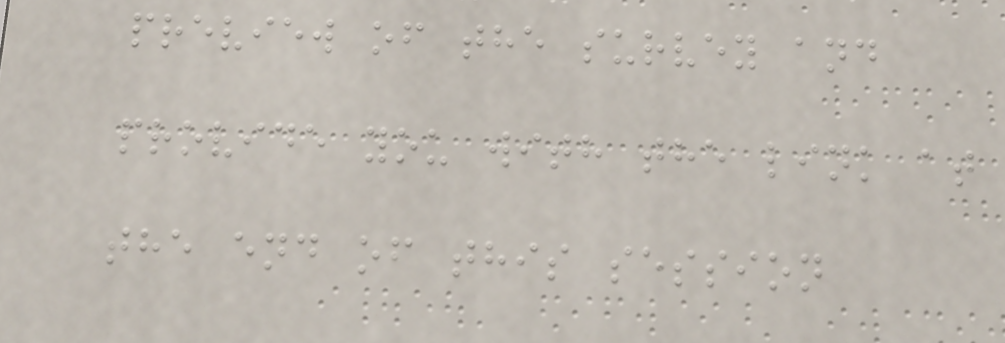preview of the survey and
provide you with the link at
the end of this session
